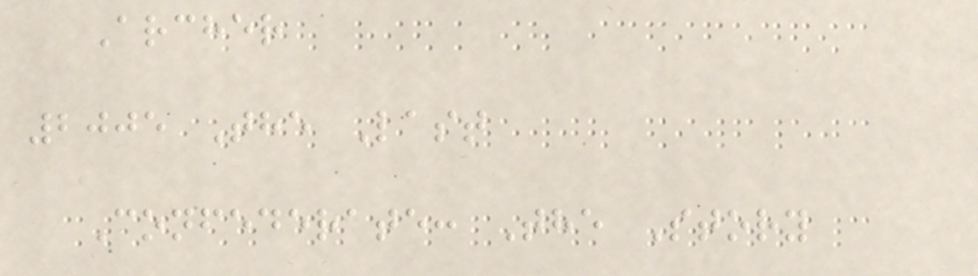Archer
2005 The Last
Confederate: The Story
